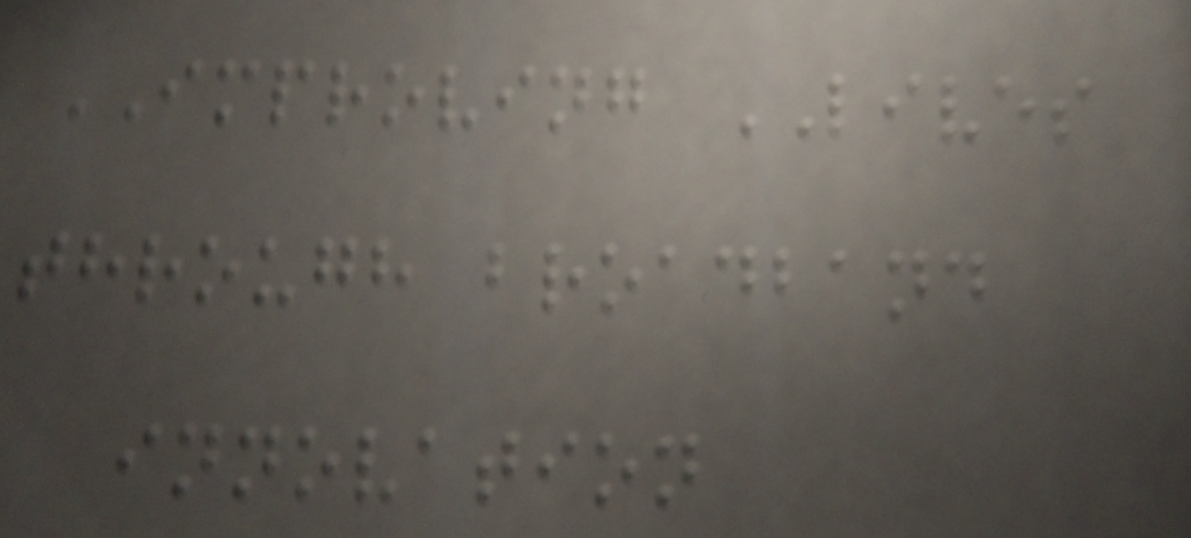IMPROVING LIVES
through broadband
innovation
